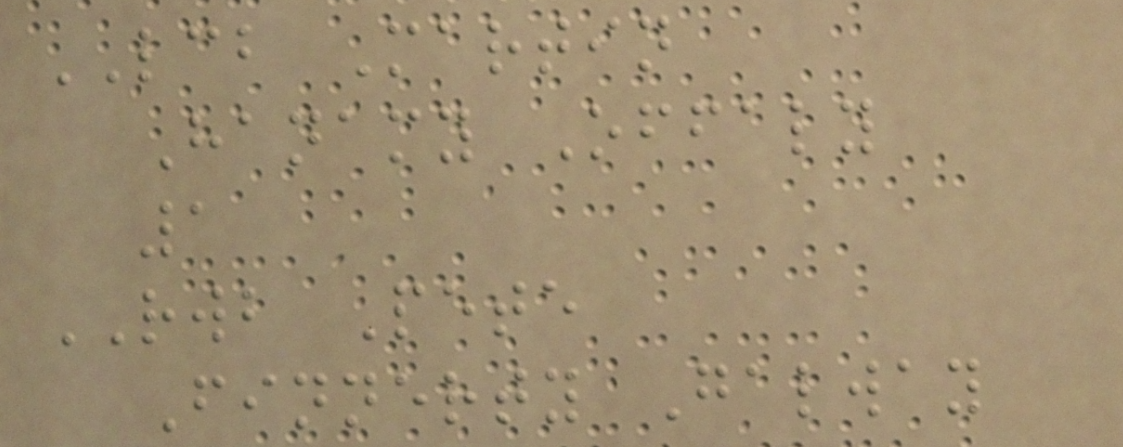LCB Martin
Hanamy Offaly
1
RWB Pete
Finnerty Galway
